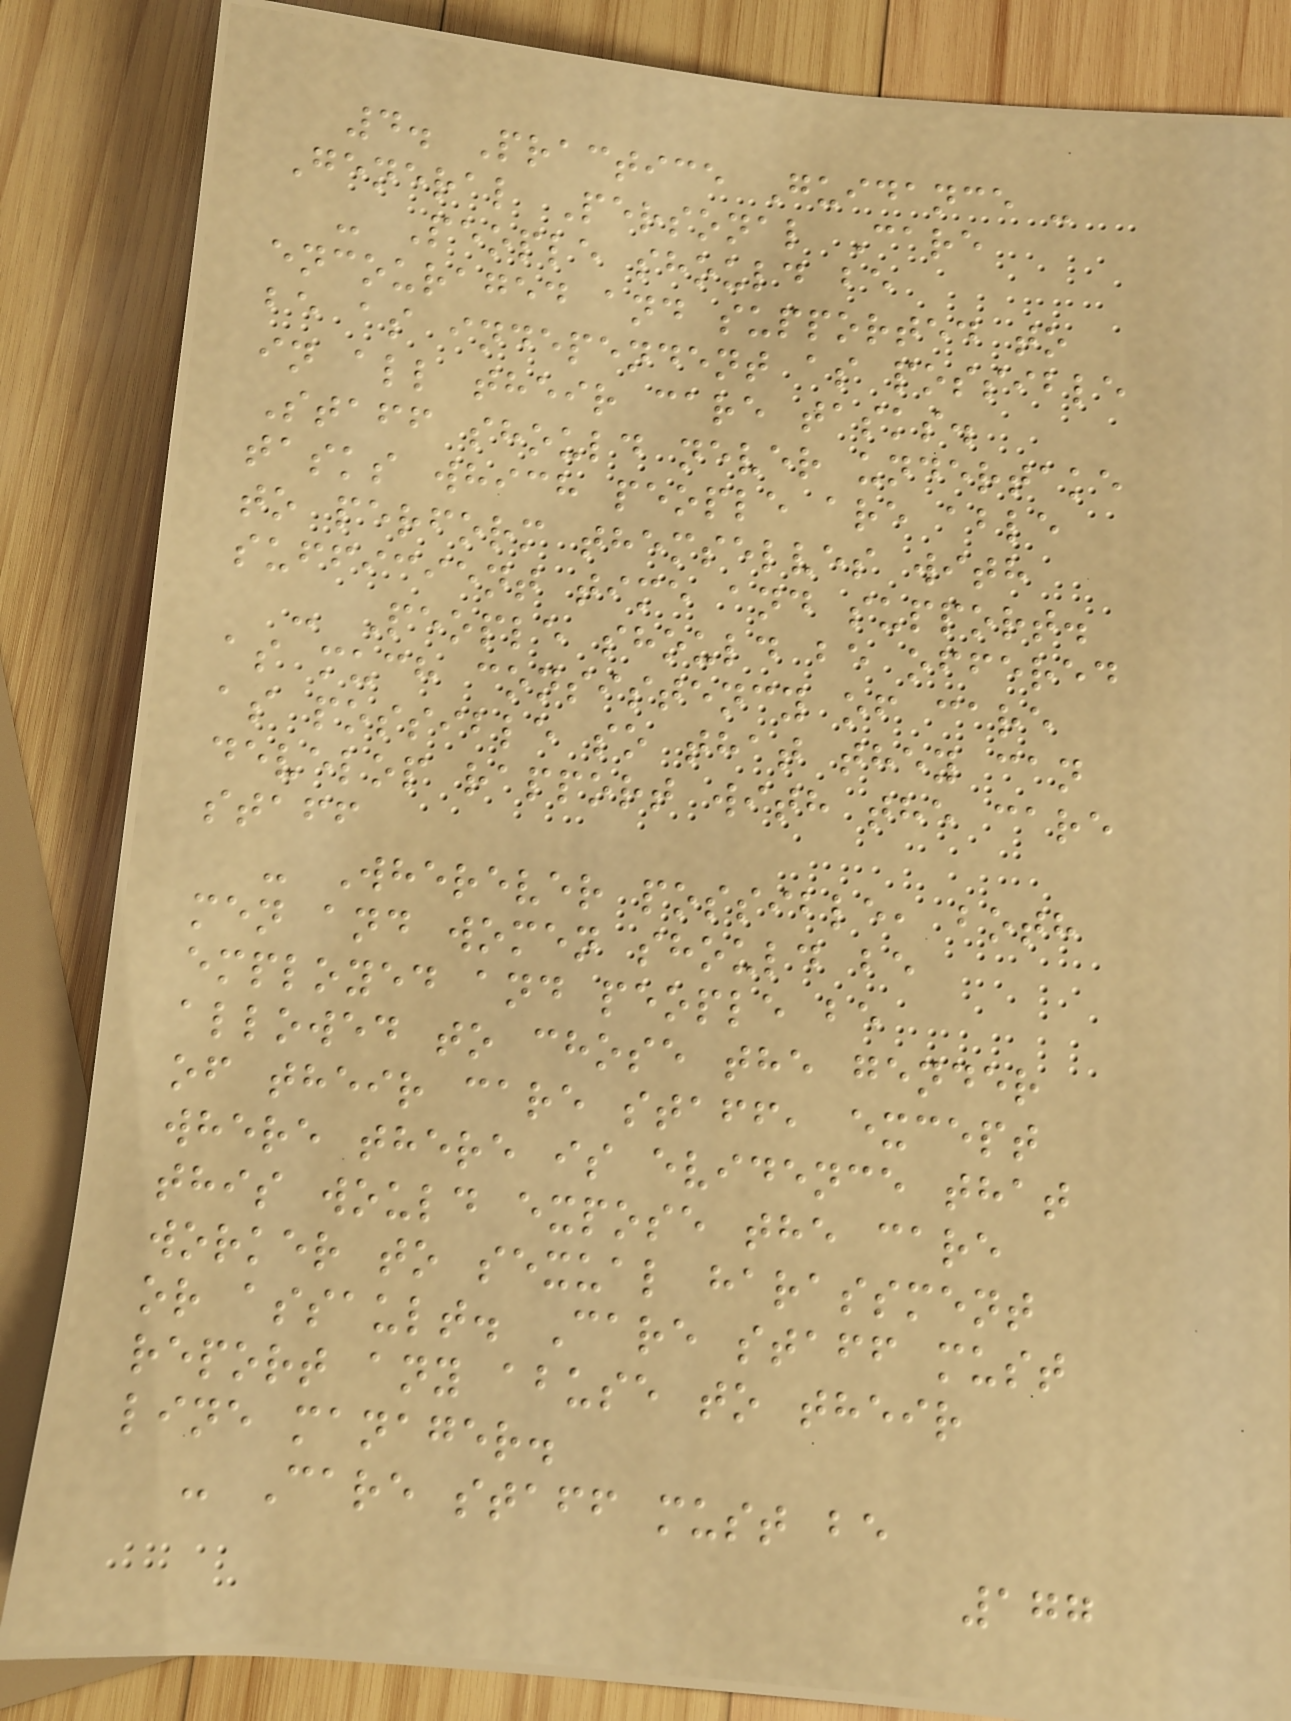4. Practice Guidance -
General Personal Care
- People should be
encouraged and supported to
be as independent as possible
in all their care tasks.
Staff should never undertake
tasks which people are able
to perform themselves with
sufficient time and support.
- People should be offered
as much consistency of care
as possible so that they can
develop rapport with the care
staff
- Wherever possible, both
men and women should be
employed and people be
allowed to chose the gender
of their care staff, except
where there is evidence that
this would expose the care
worker to sexual harassment
or assault. Care staff must
report any abuse to their
line manager.
- Care staff must be
177
